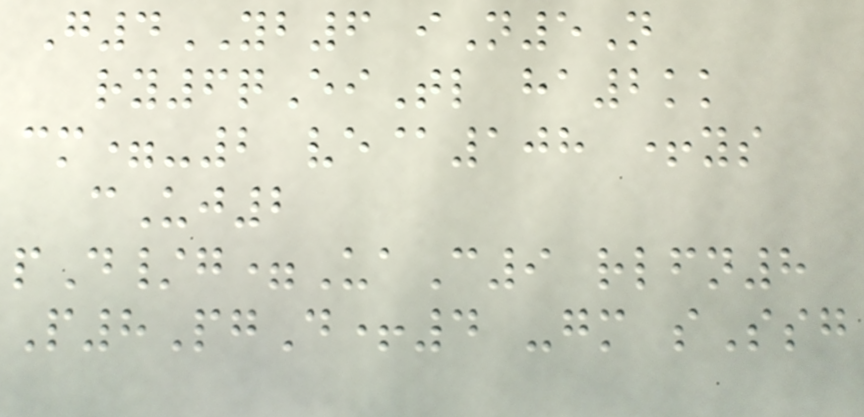G4YB6 iN5N
ry6qEiTl ha2kk
cm=-2 ve@108 +ys
cUj2
pD/g=UaC9 rlfn8
P8PgD+4 -gm sSsg
